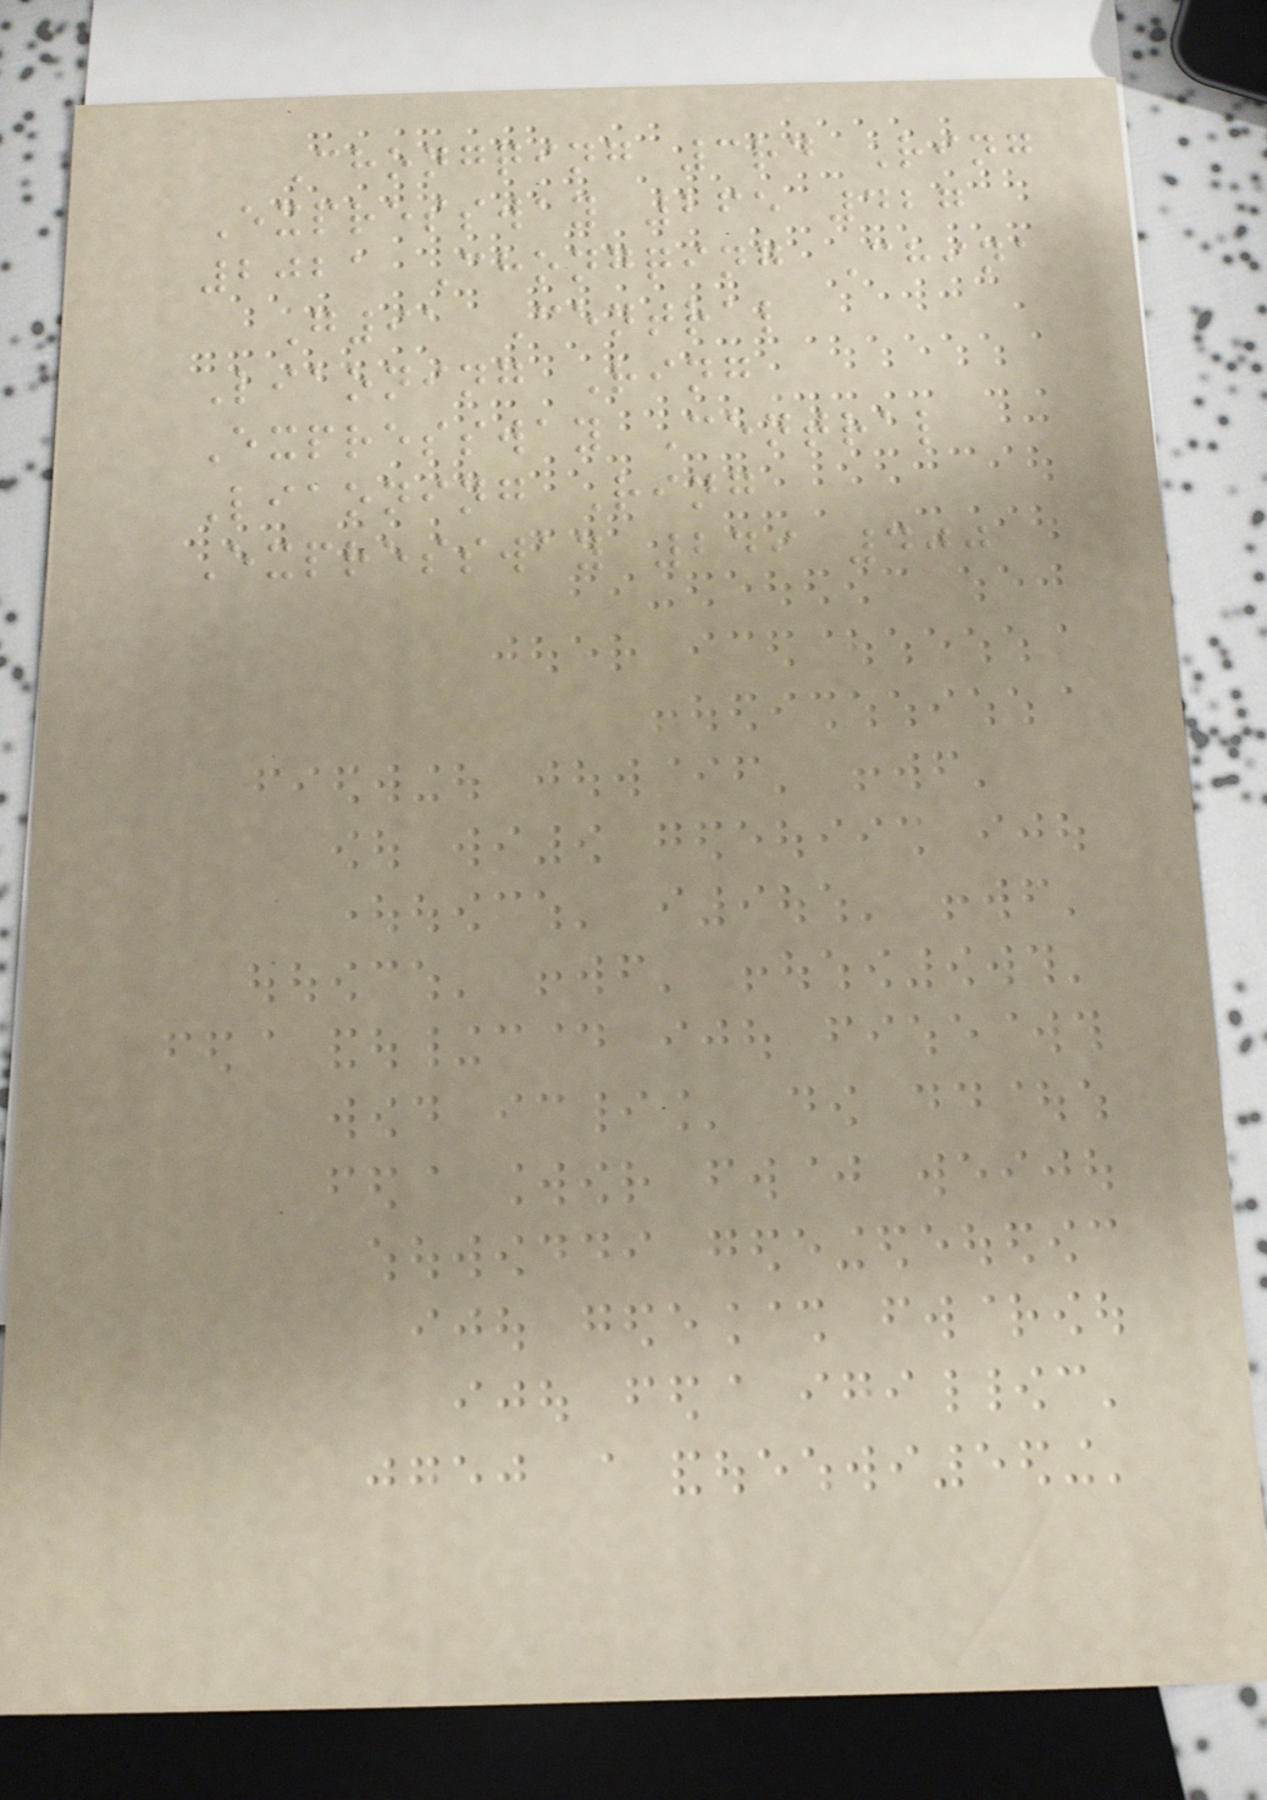Chongqing 3rd Ring
Expressway 265 427
2021 Chongqing China
G91 Central
Liaoning Ring
Expressway Central
Liaoning Ring
Expressway 249 400
